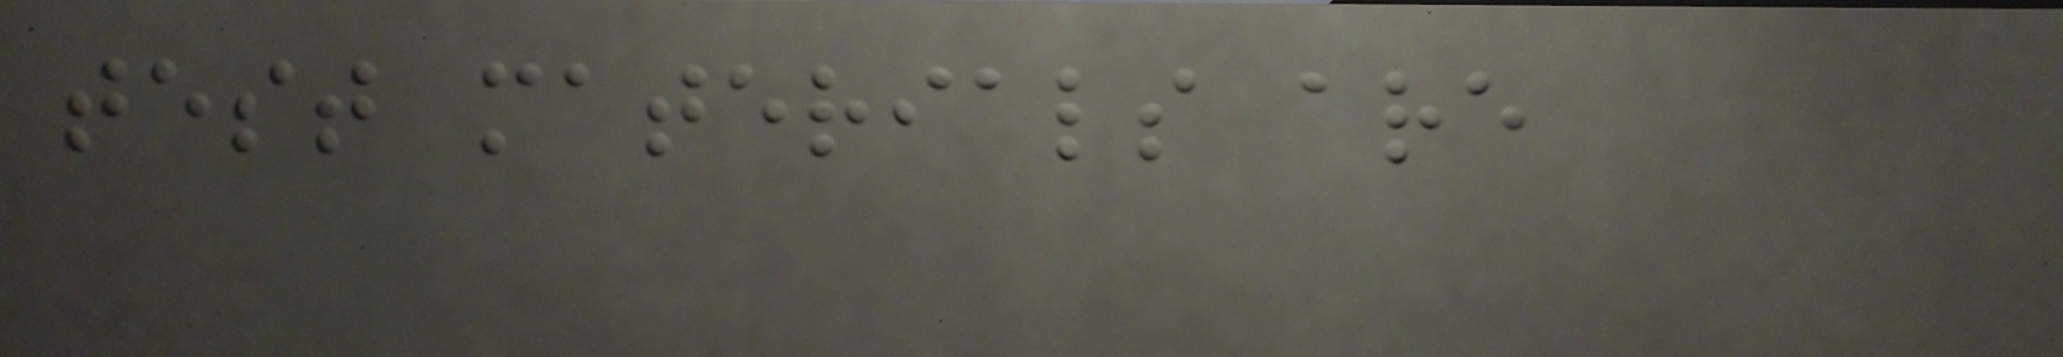test materials are
